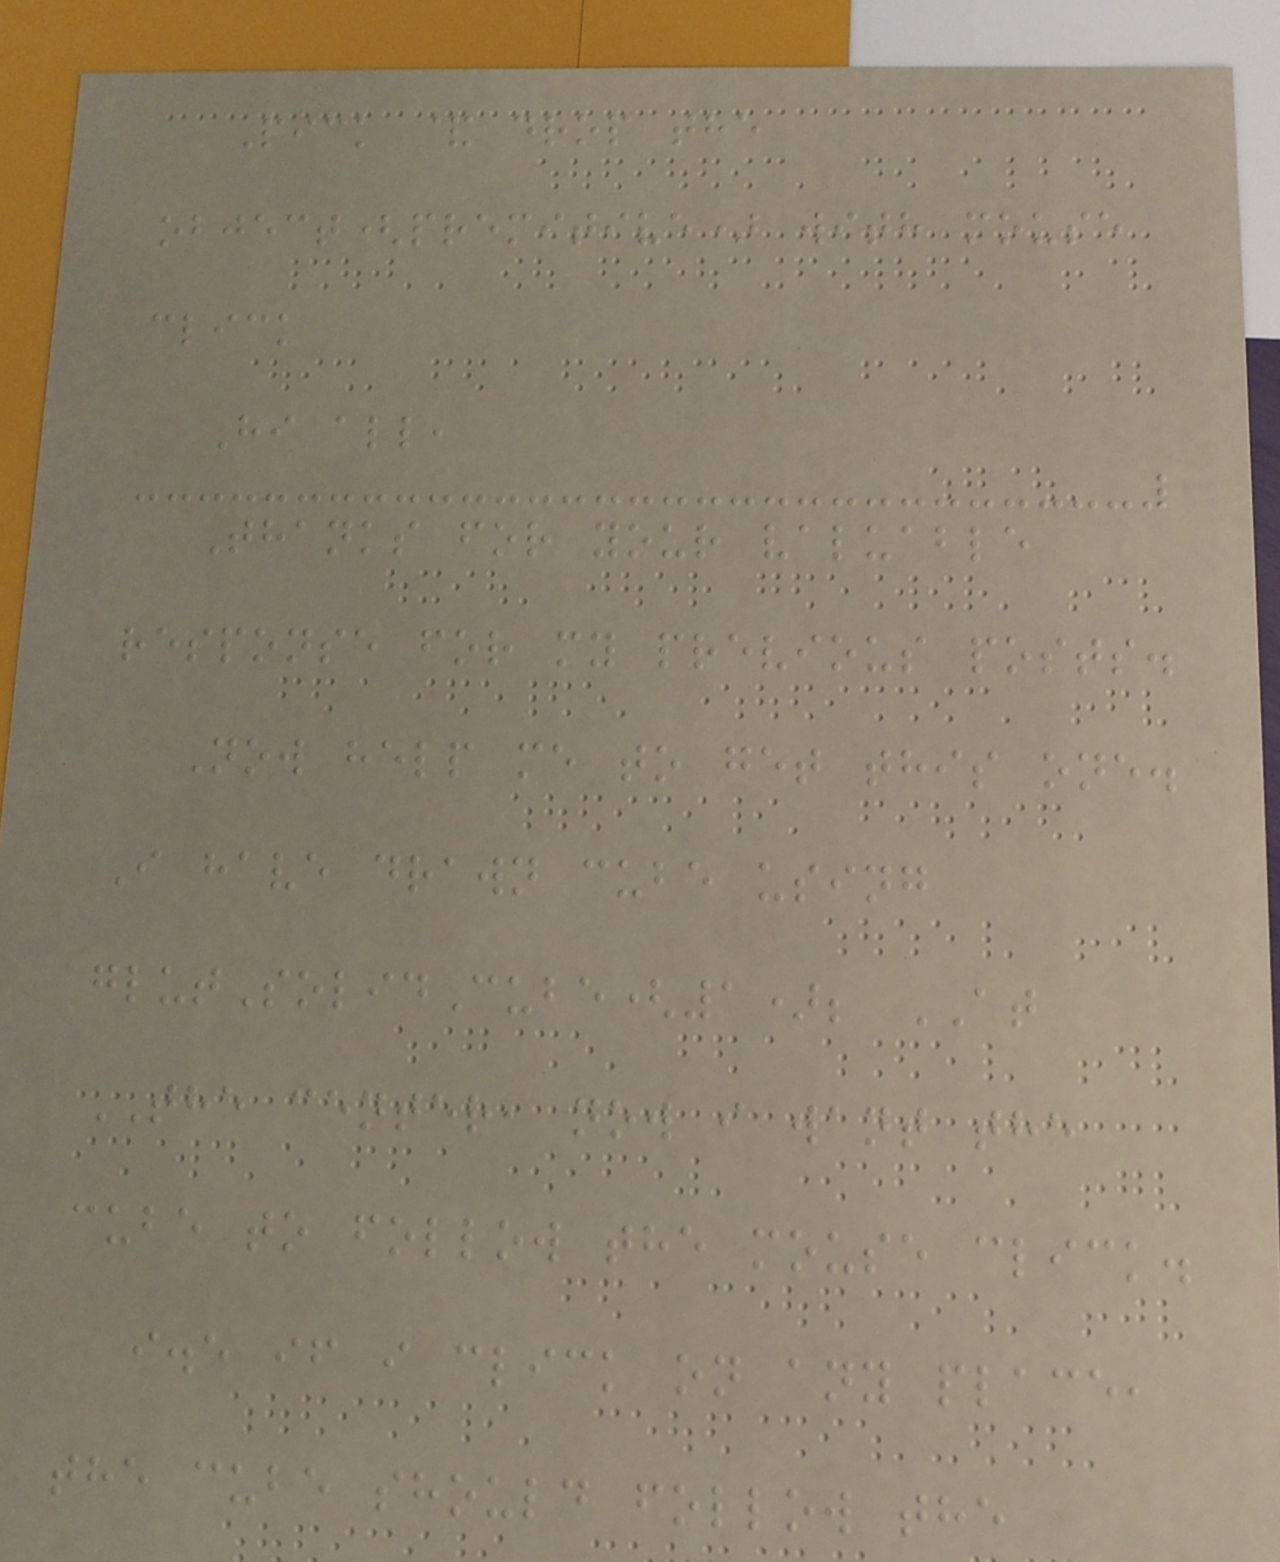Pick & drop the
object(premitive) with mouse
click
Hi all,
Thanks for your valuable
response for my previous posts.
Now help me to get this one.
I have drawn cube using
glutSolidCube(1); AT
THE center, now i want the
cube to follow the mouse click.
i.e if i click on any place,
the cube should follow the
